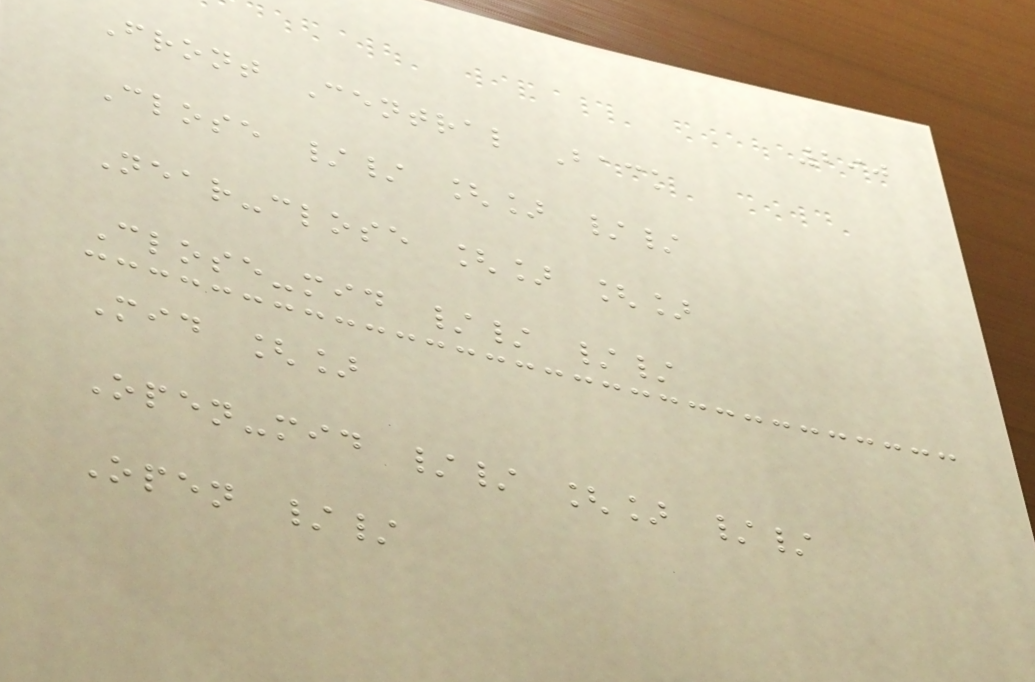290
Front Central Back
Close // [] //
Near-close [] []
Close-mid // //
Mid []
Open-mid // [] //
Open //
